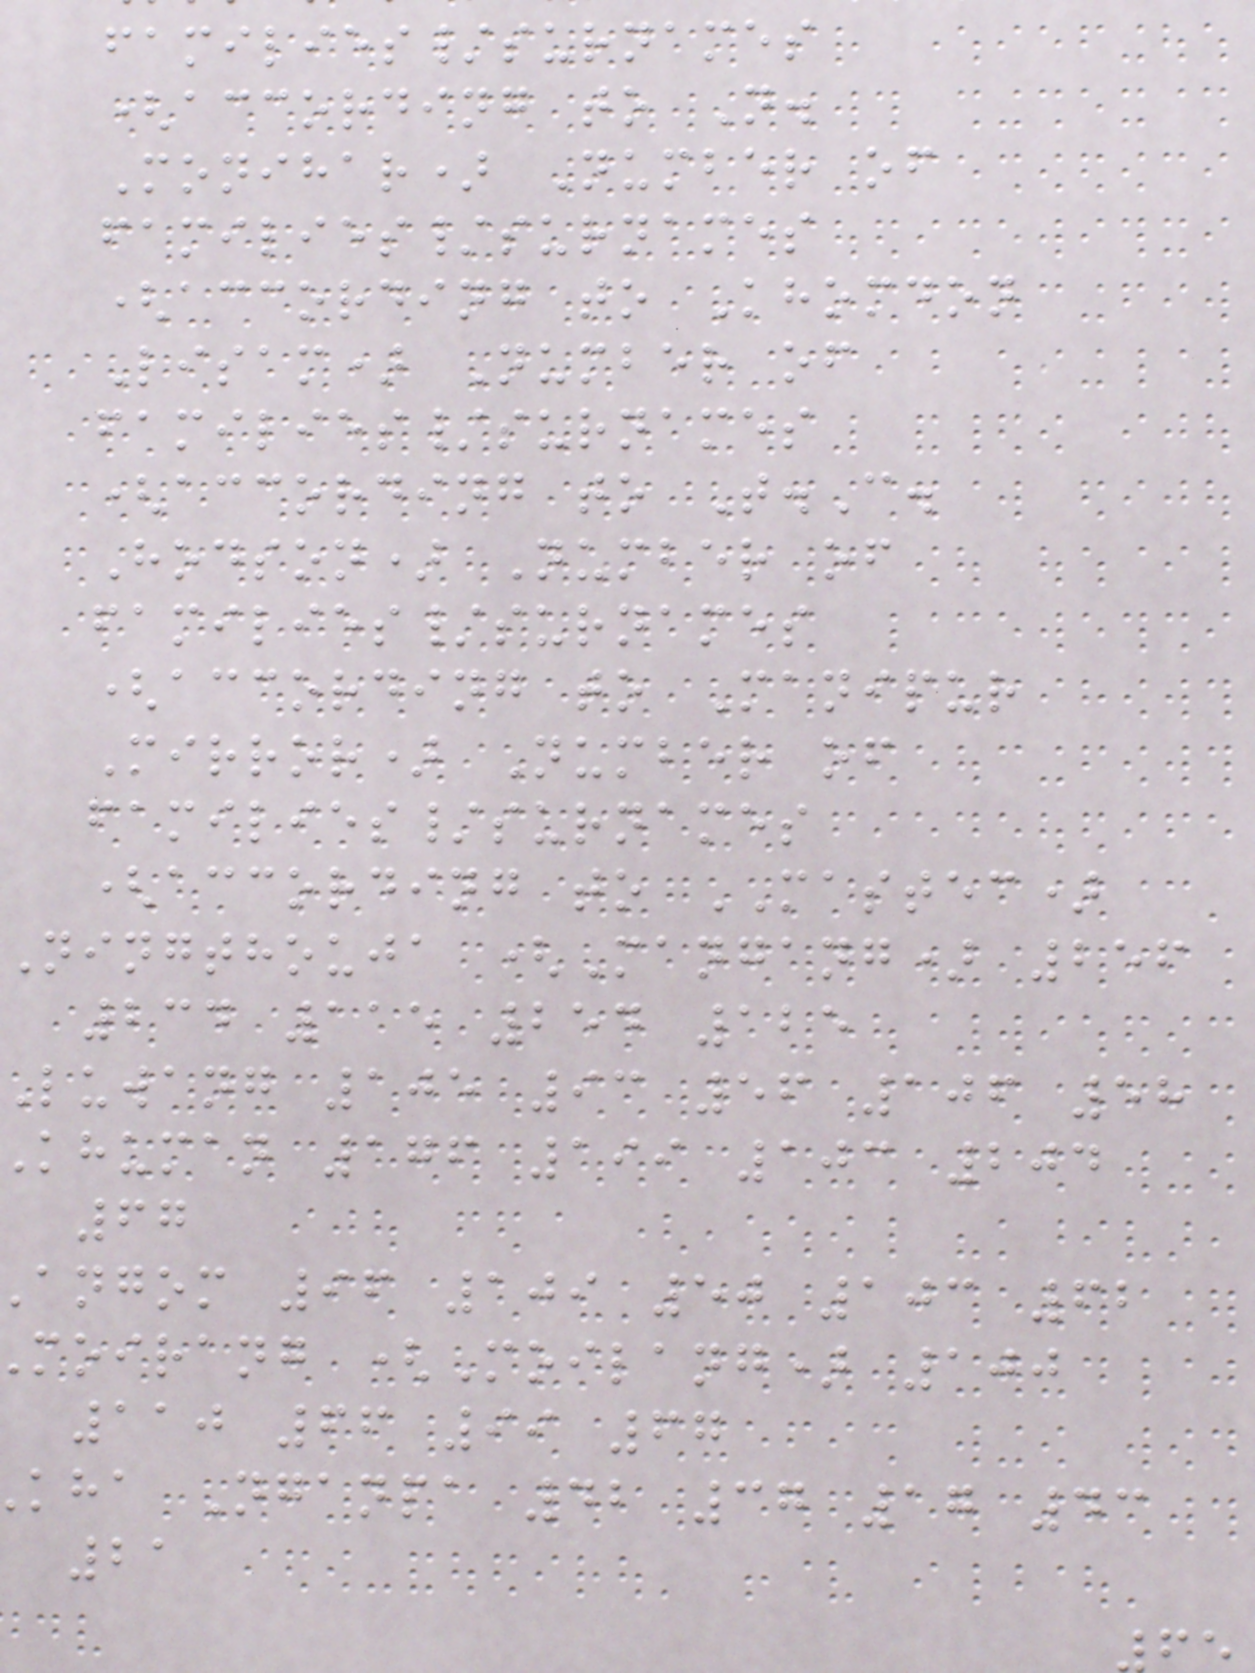families/surnames
(according to N.
Monihar) Number of
families/surnames
(according to Khomdon
Lisam) Number of
families/surnames
(according to T.C.
Hodson) Number of
families/surnames
(according to Manipur
Mirror) Number of
families/surnames
(according to MASTEC)
Ningthouja (Mangang) 256
234 115 254 125
luwang 105 93 56 106 58
khuman 176 199 103 204
67
angom 96 109 50 103 62
moirang (Moilang) 100
110 66 99 67
kha Nganpa 42 37 17 43
21
